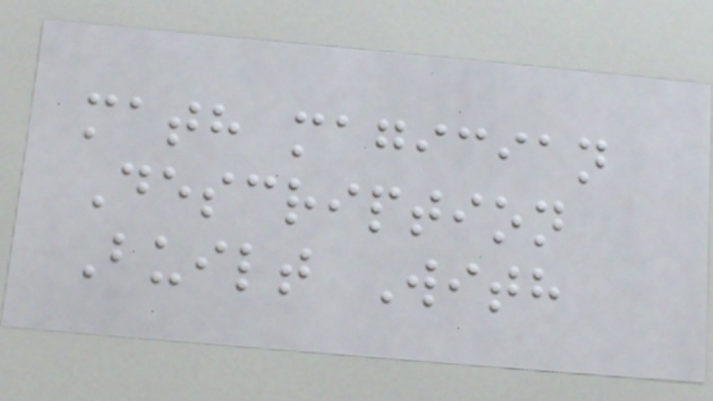math magician
Description
Built With
